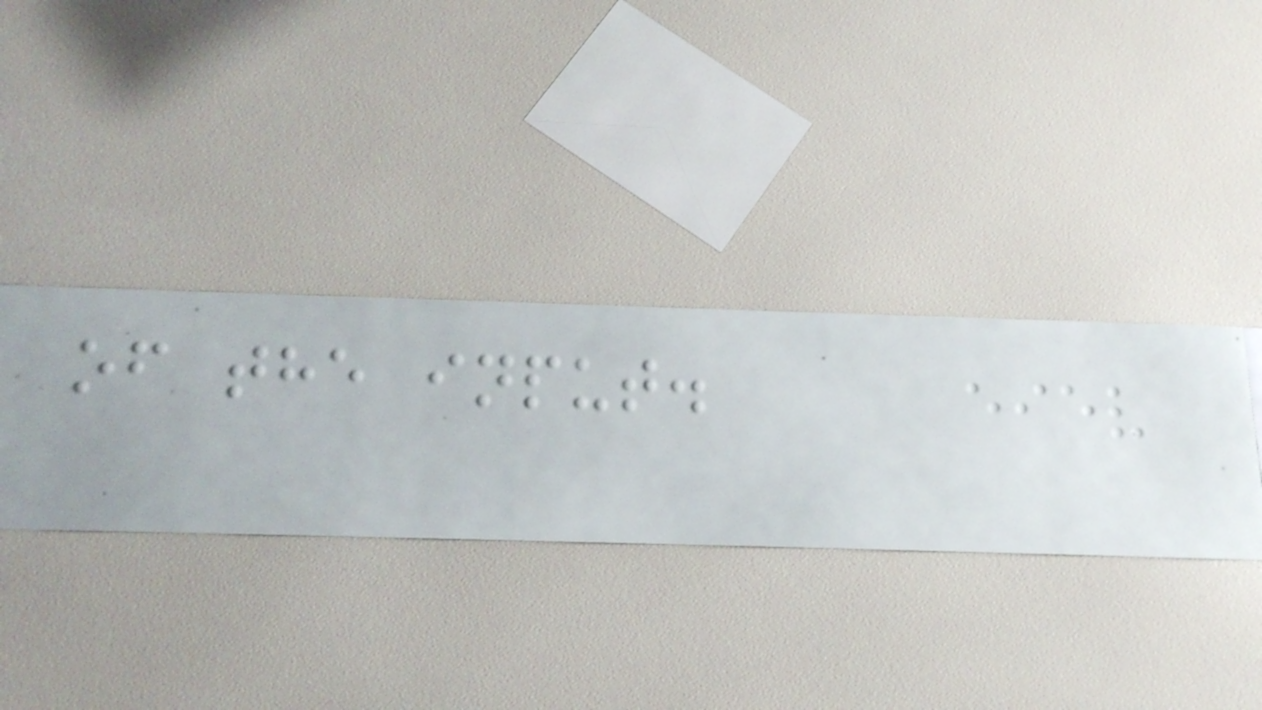of the input.
